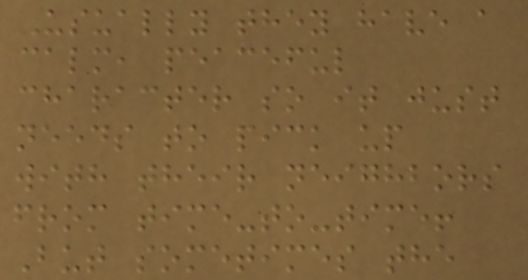Usually they have a
calm, peaceful
character so it just
needs to pick up
with their neighbors
from time-to-time!
But sometimes the
